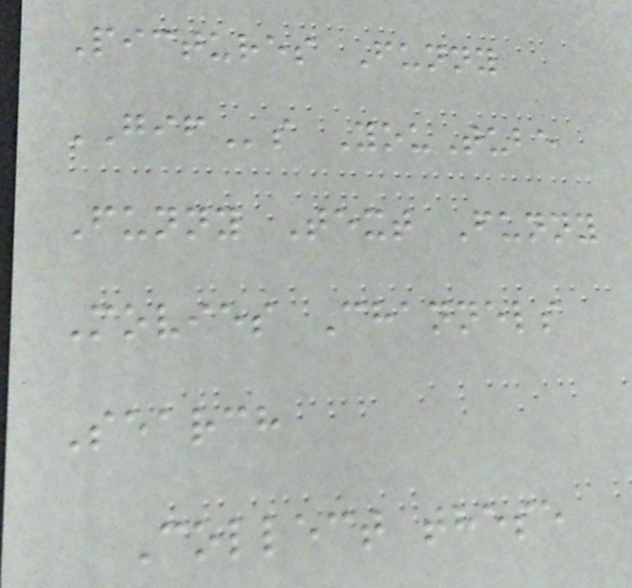Pictures Funny
GIFs YouTube
Funny Text Funny
Movies Channels
Search
Collect these
